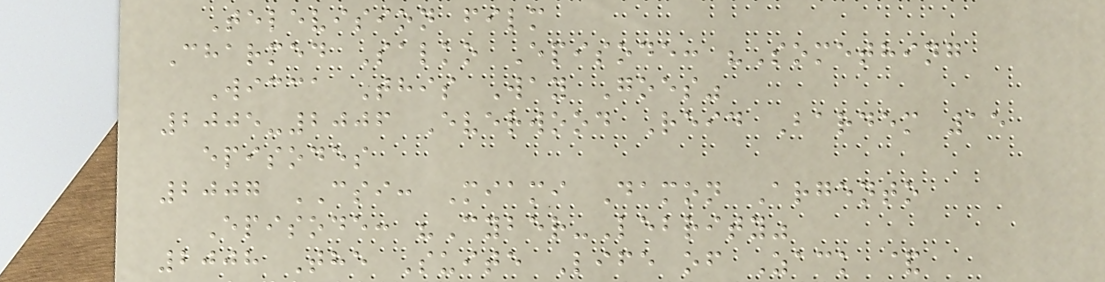Television film
Charmed Salko Episode: "Something
Wicca This Way Goes"
2005-2006 Everwood Reid Bardem 15
episodes
2007 CSI: Miami Damon Argento
Episode: "Cyber-Lebrity"
2008 The Suite Life of Zack &
